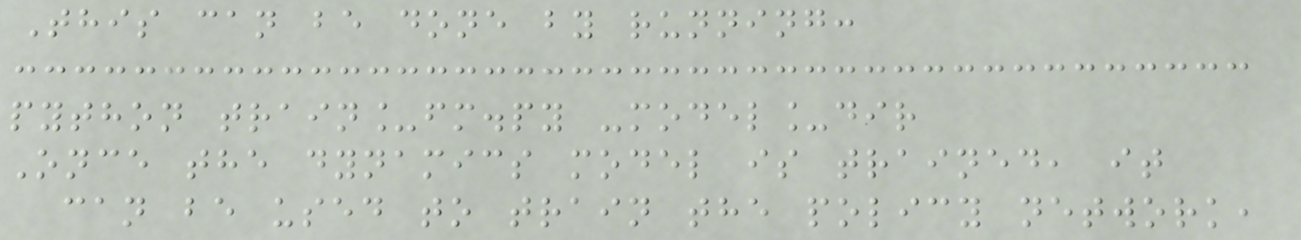This can be done by running:
python train_fm.py -model_dir
Once the dynamics model is trained, it
can be used to train the policy network,
